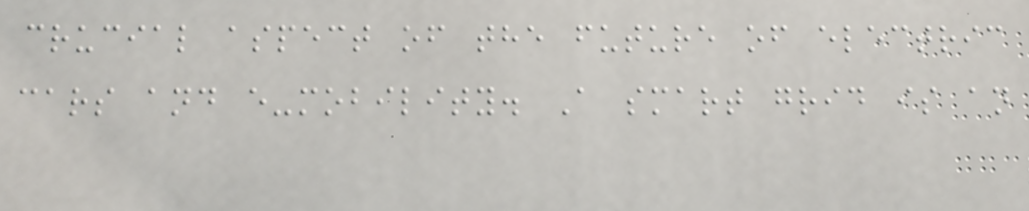crucial aspect of the future of electric
cars and e-mobility. A smart grid is an
